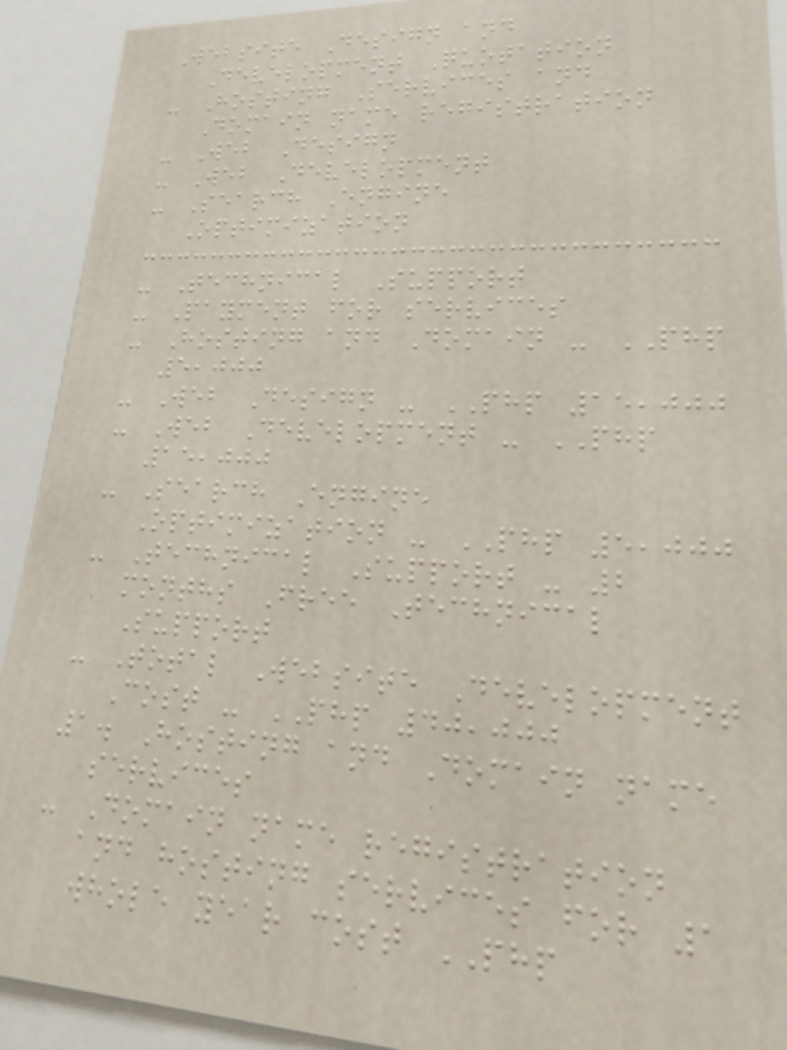Website Design and
Development Quotation
- Hosting Services and
Domain name registration
- Web Design
- Web Development
- Search Engine
Optimization
- Technical Support
- Payment for services
- Hosting and Domain - PHP
5,000
- Web Design - PHP 15,000
- Web Development - PHP
15,000
- Search Engine
Optimization - PHP 5,000
- Technical Support - 2
months Free Technical
Support
- Total Website Development
Cost - PHP 40,000
1. Hosting and Domain name
services
- Domain name registration
and hosting services for 1
whole year cost PHP
